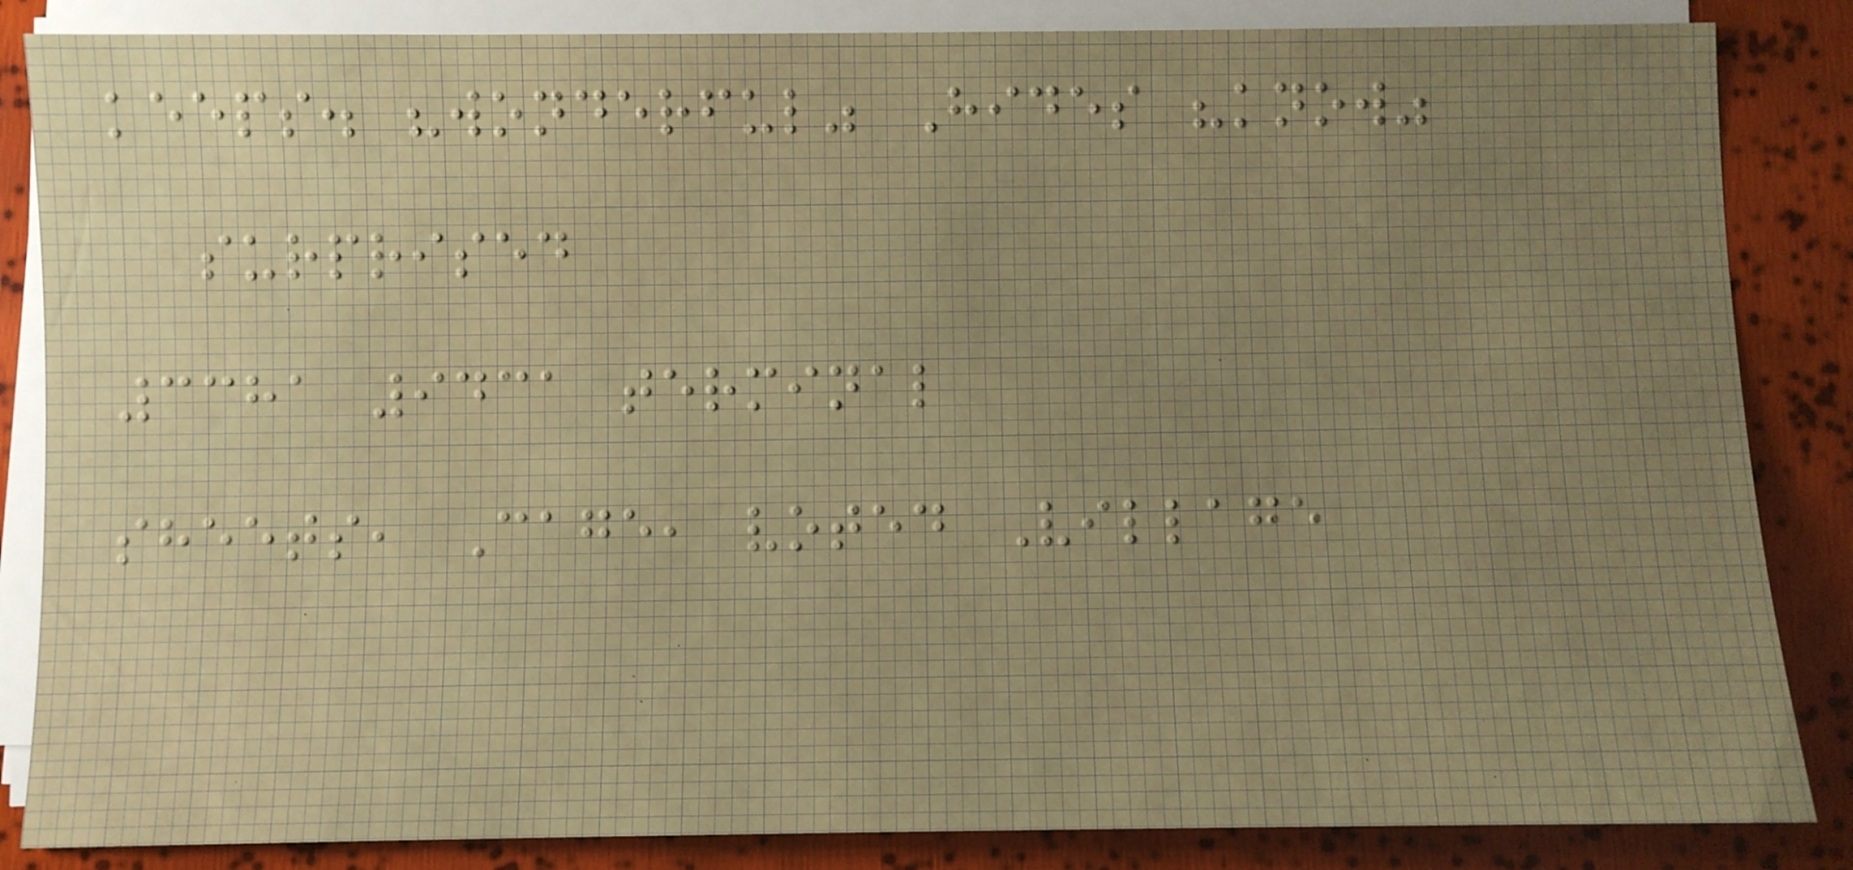keeps. "wonderful" Hides "know"
surprised
3381 9431 terminal
sheets, Cage, voted Village
